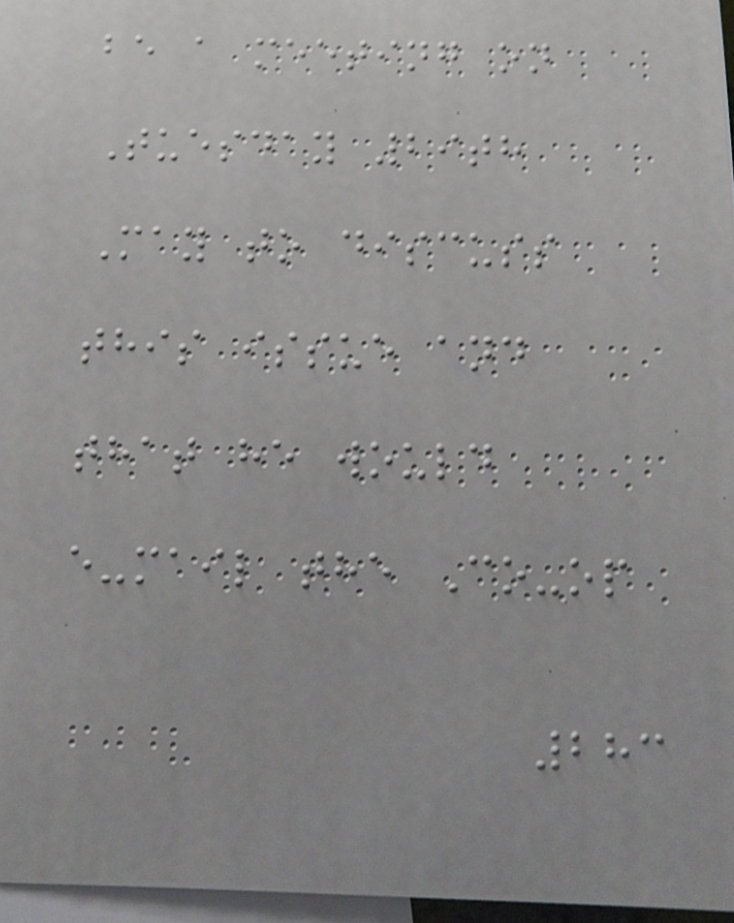be a meeting on
Tuesday 29th
May to discuss
this issue and
that he would
e-mail the Co-op
283
